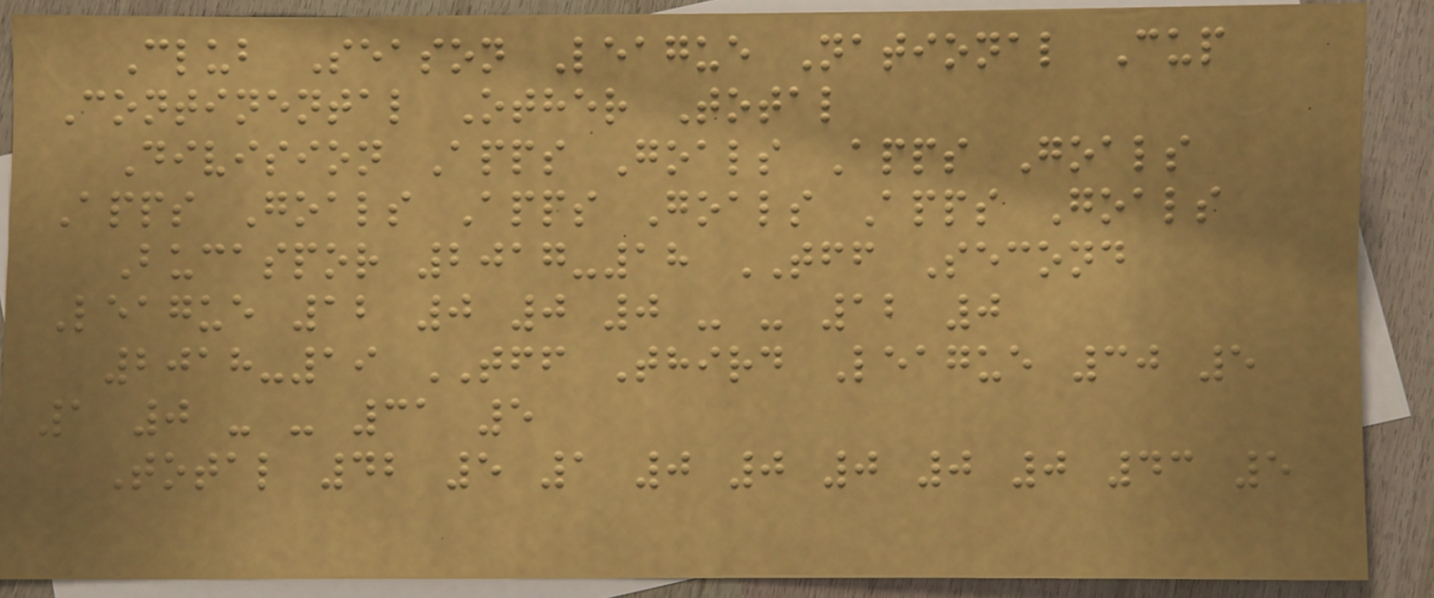Club Season League National Cup
Continental Other Total
Division Apps Goals Apps Goals
Apps Goals Apps Goals Apps Goals
Bucaspor 2017-18 TFF Second
League 12 0 0 0 - - 12 0
2018-19 TFF Third League 30 5
1 0 - - 31 5
Total 42 5 1 0 0 0 0 0 43 5
